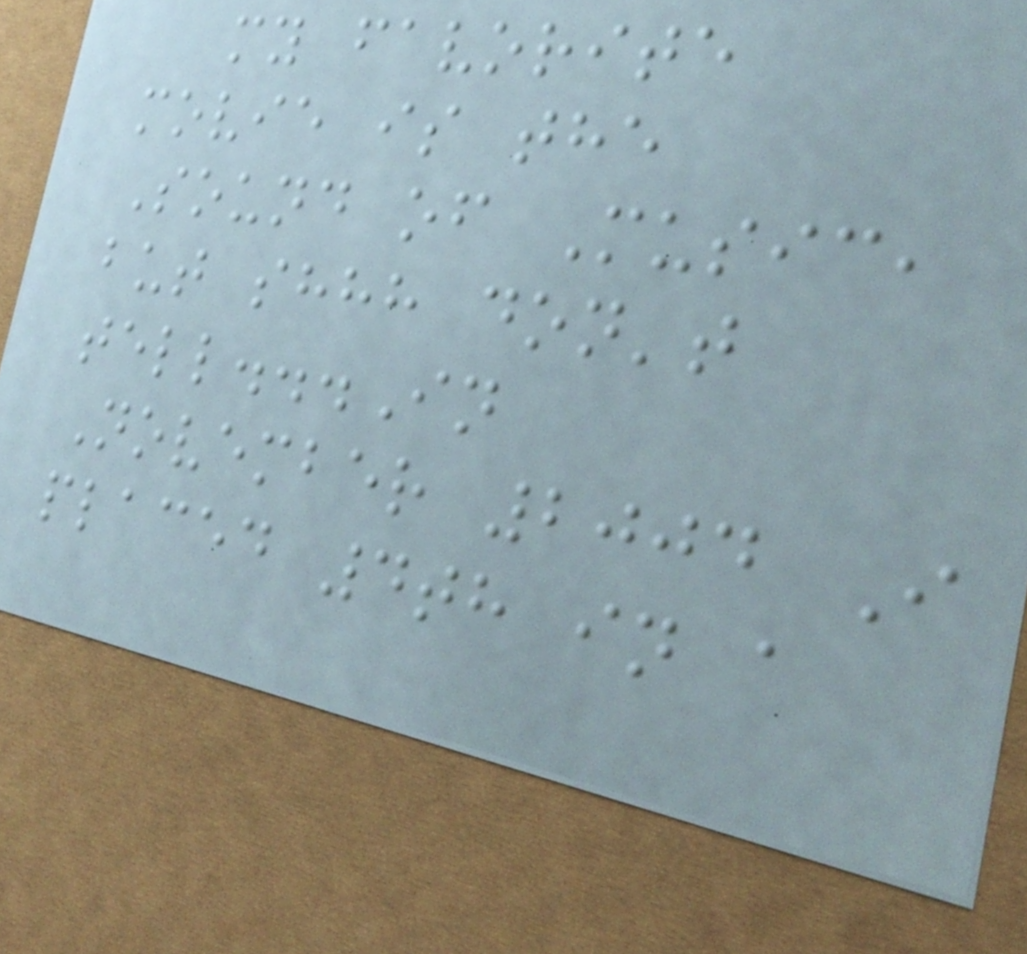my favorite
movie is the
Sound of Music,
but shhh don't
tell...In
November 2004 I
placed 4th in a
